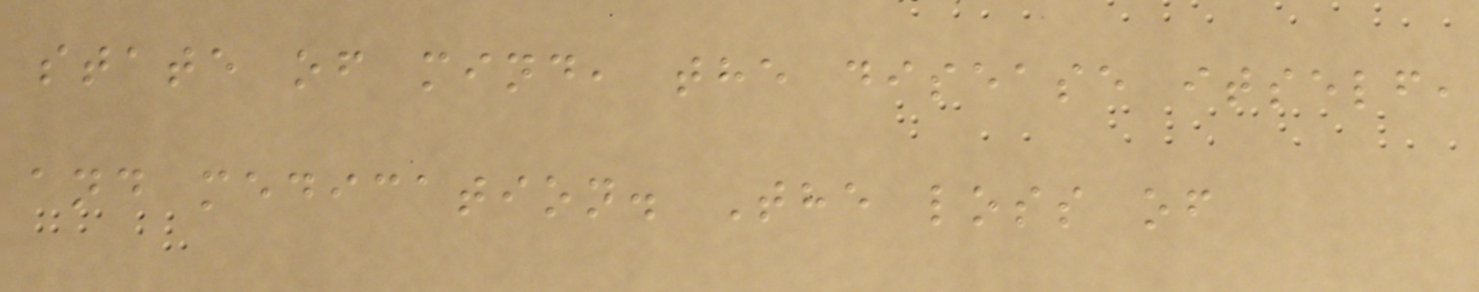state of mind, the disease itself,
and medication. The loss of
